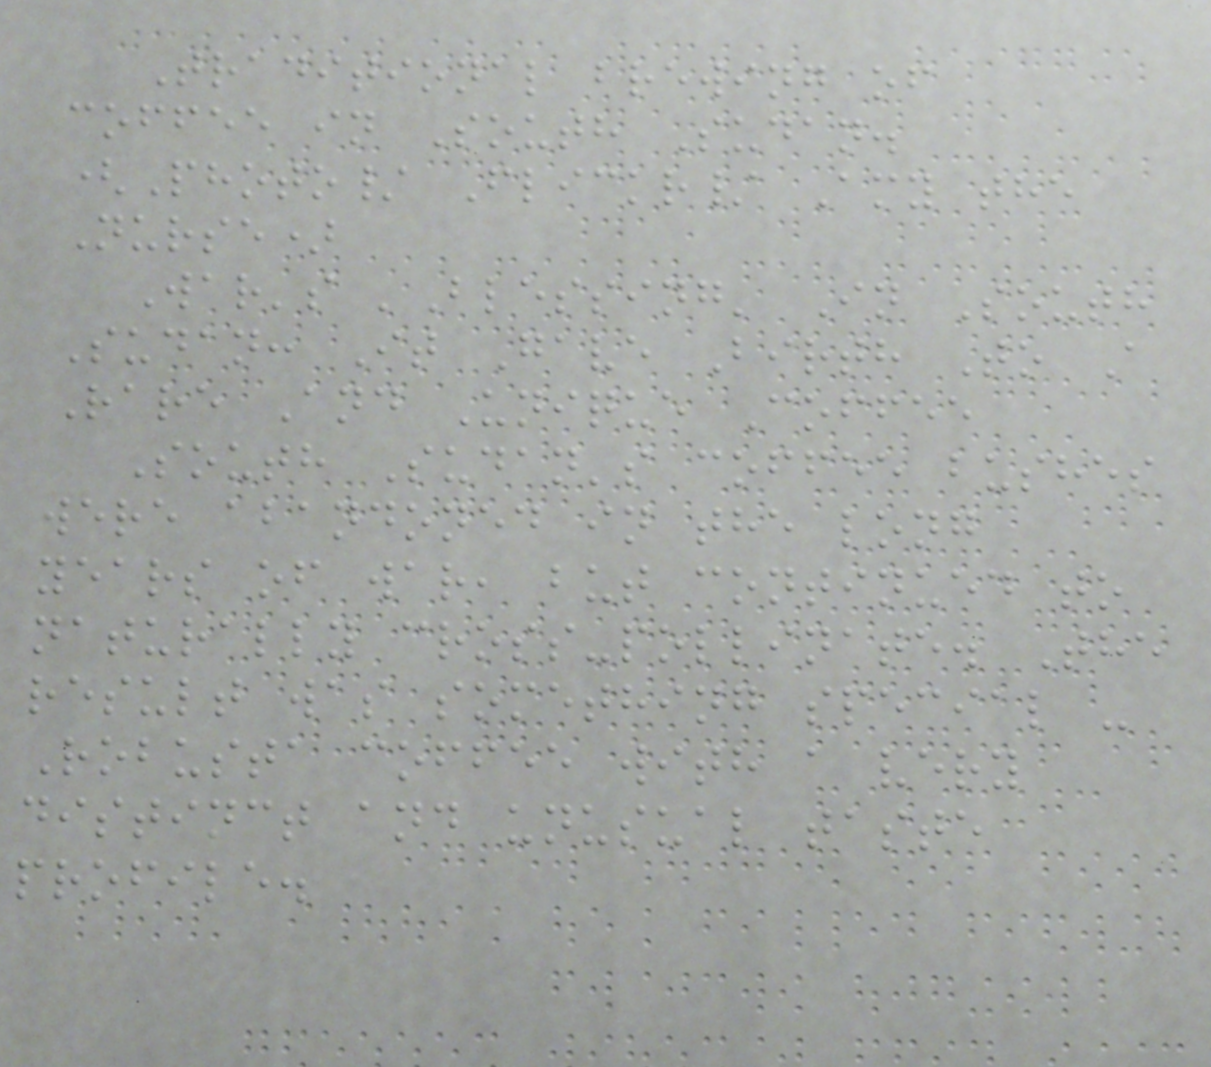Traditional brewing of
coffee in South Sudan.
(Photo/ Flickr/ Amy the
Nurse)
War's 'Blessing' In South
Sudan: It Gave Birth To A
Rare And Unique Coffee
South Sudan's coffee bushes
were abandoned in the long
years of war, but continued to
naturally cross-pollinate. The
result was something special -
Robusta coffee with a very
distinct and unusual taste
profile.
